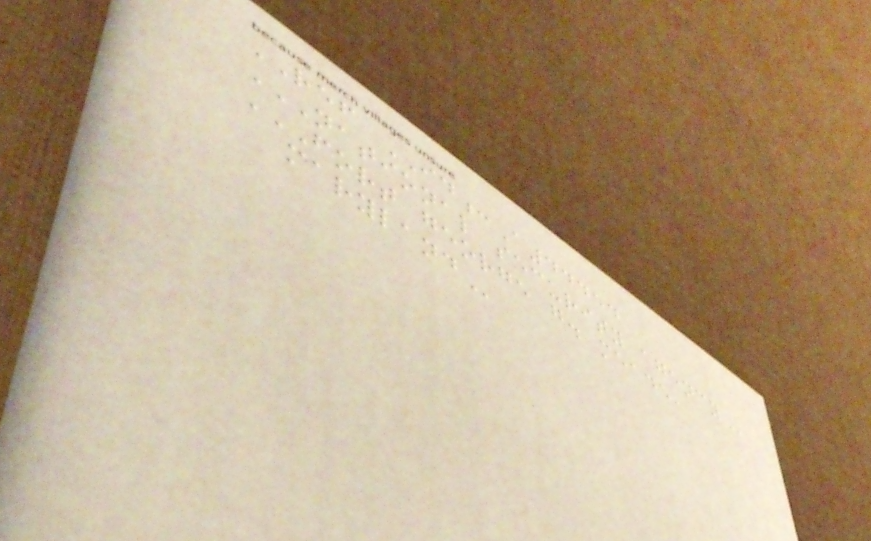REF ID:A44454
NATIONAL SECURITY AGENCY
FORT GEORGE G. MEADE,
MARYLAND
